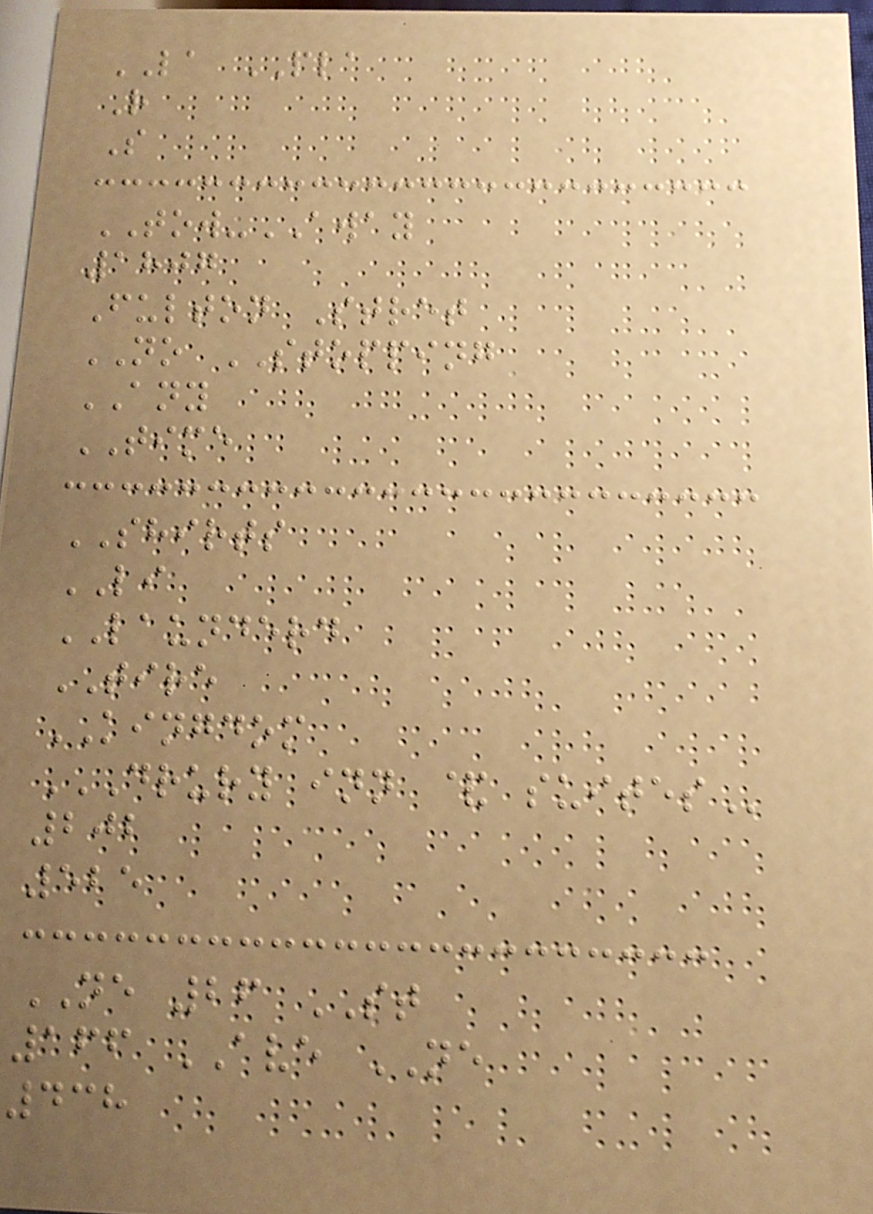LA PLA
R
S
TOW-AWAY
1807
Fulton Stret
NO STOPPING
ANY
TIME
SHIRTS
LI
LAUNDERD
TIRE
KINGDOM
DRURY INN & SUITES
202
525
NE 26 ST
166 AVE NE
438
